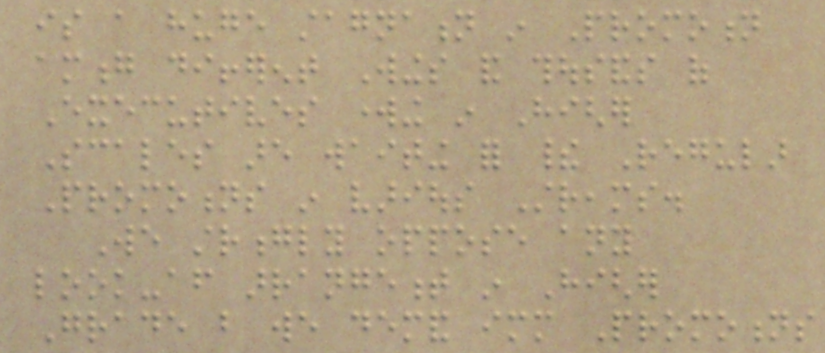is a huge stagnation in Promotion
among different Wings and thousands of
Executives working in Higher
Scales are waiting for their Regular
Promotions in various Streams.
We strongly oppose any
look-after arrangement in Higher
Grade but we demand immediate Promotions
